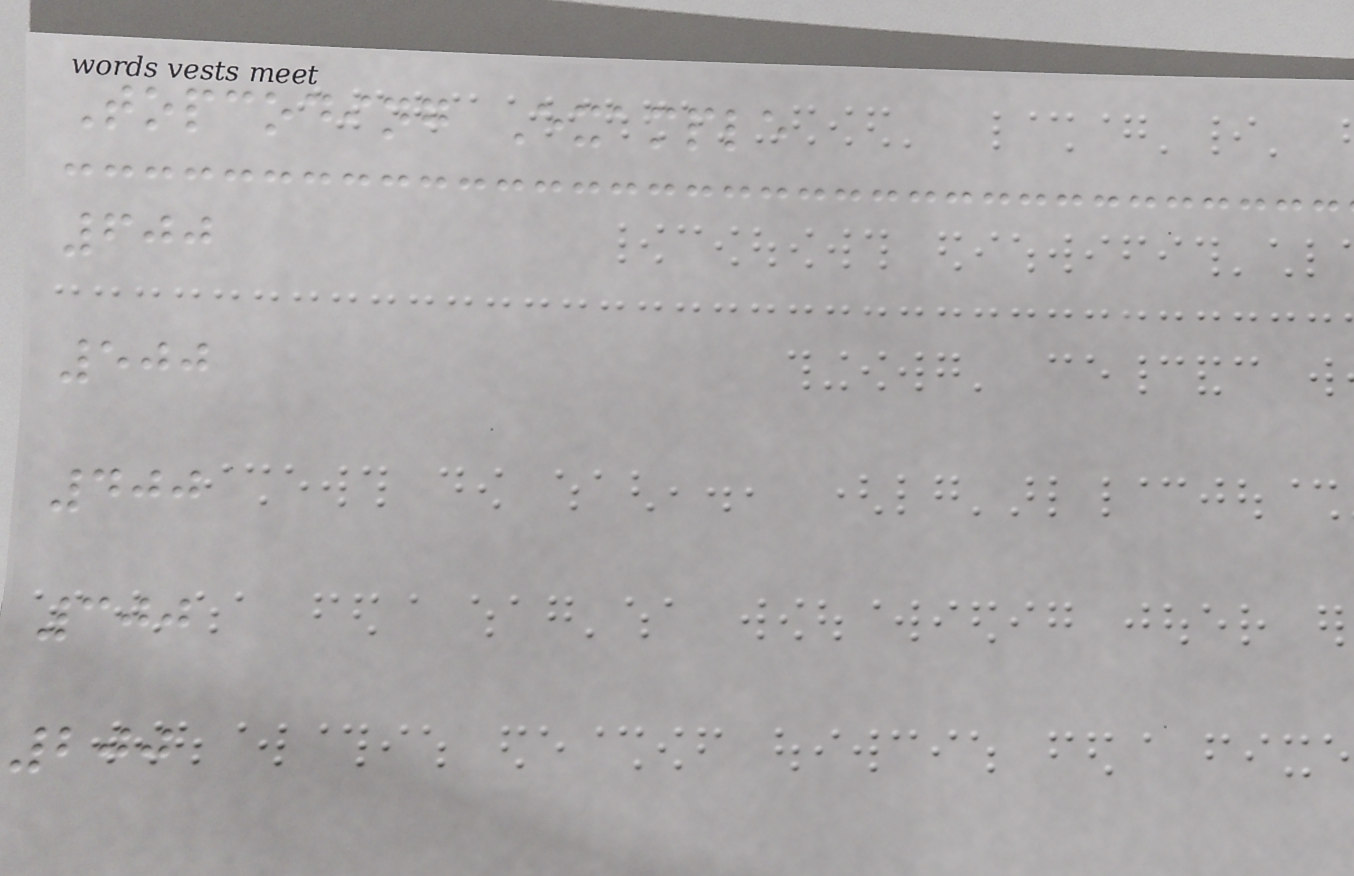Topcoding Example
600
500
400
300
200
